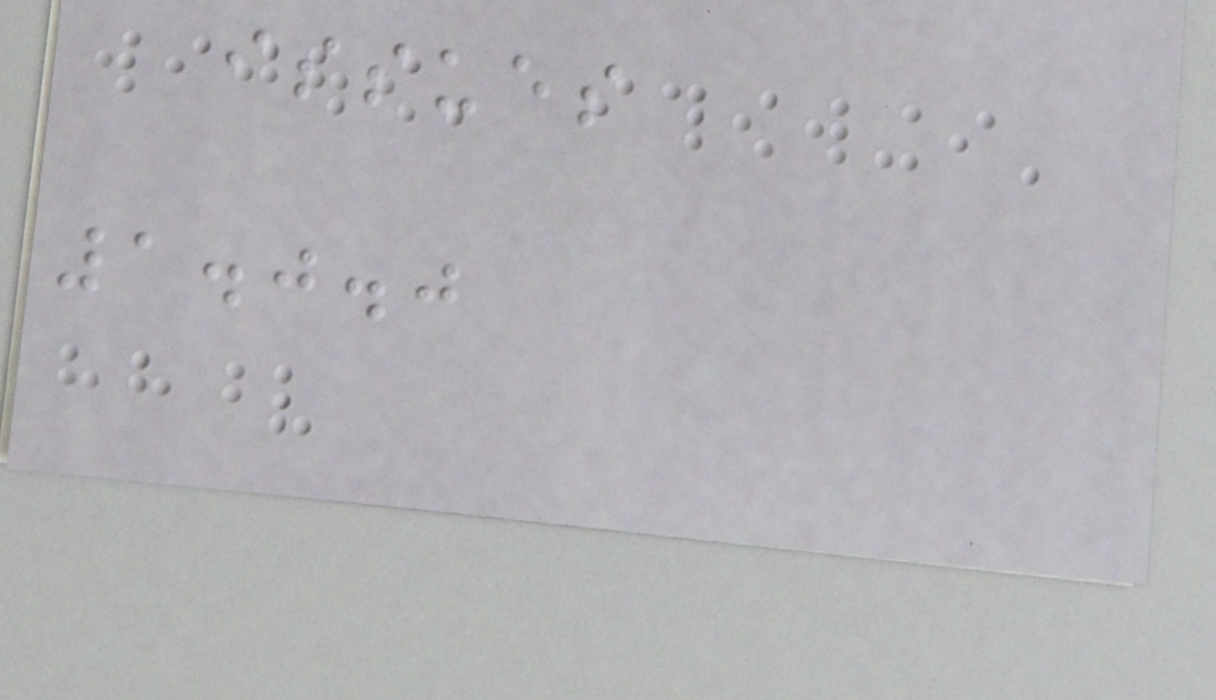issues
1.0.0
